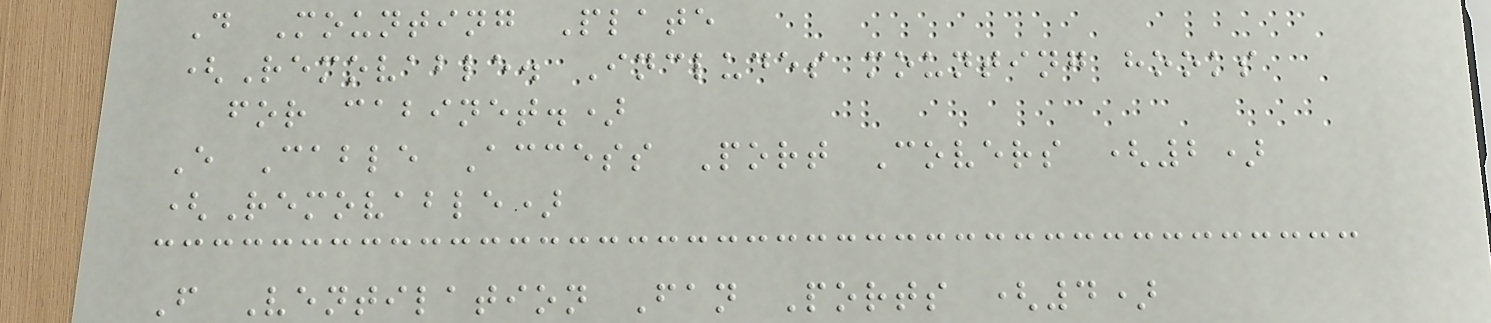D Mounting Plate
(Removable. Includes mounting hooks
for cabinet.)
E Cable Access Port Covers (2)
(Removable)
F Ventilation Fan Ports (4)
